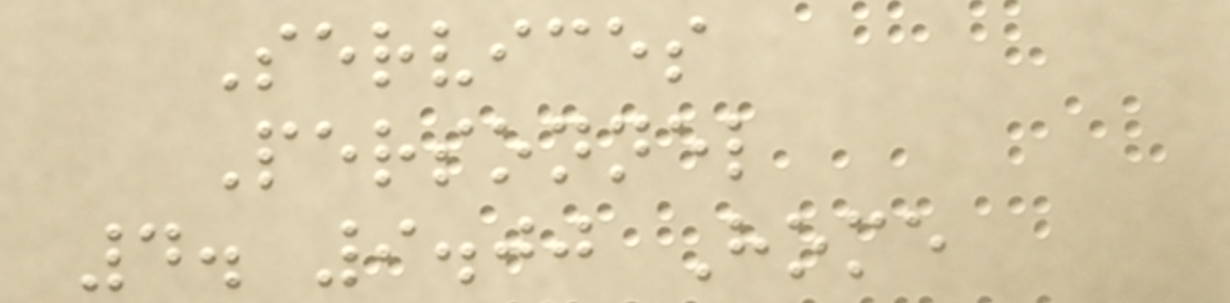Services
Personnel
4. 9.00 Home
